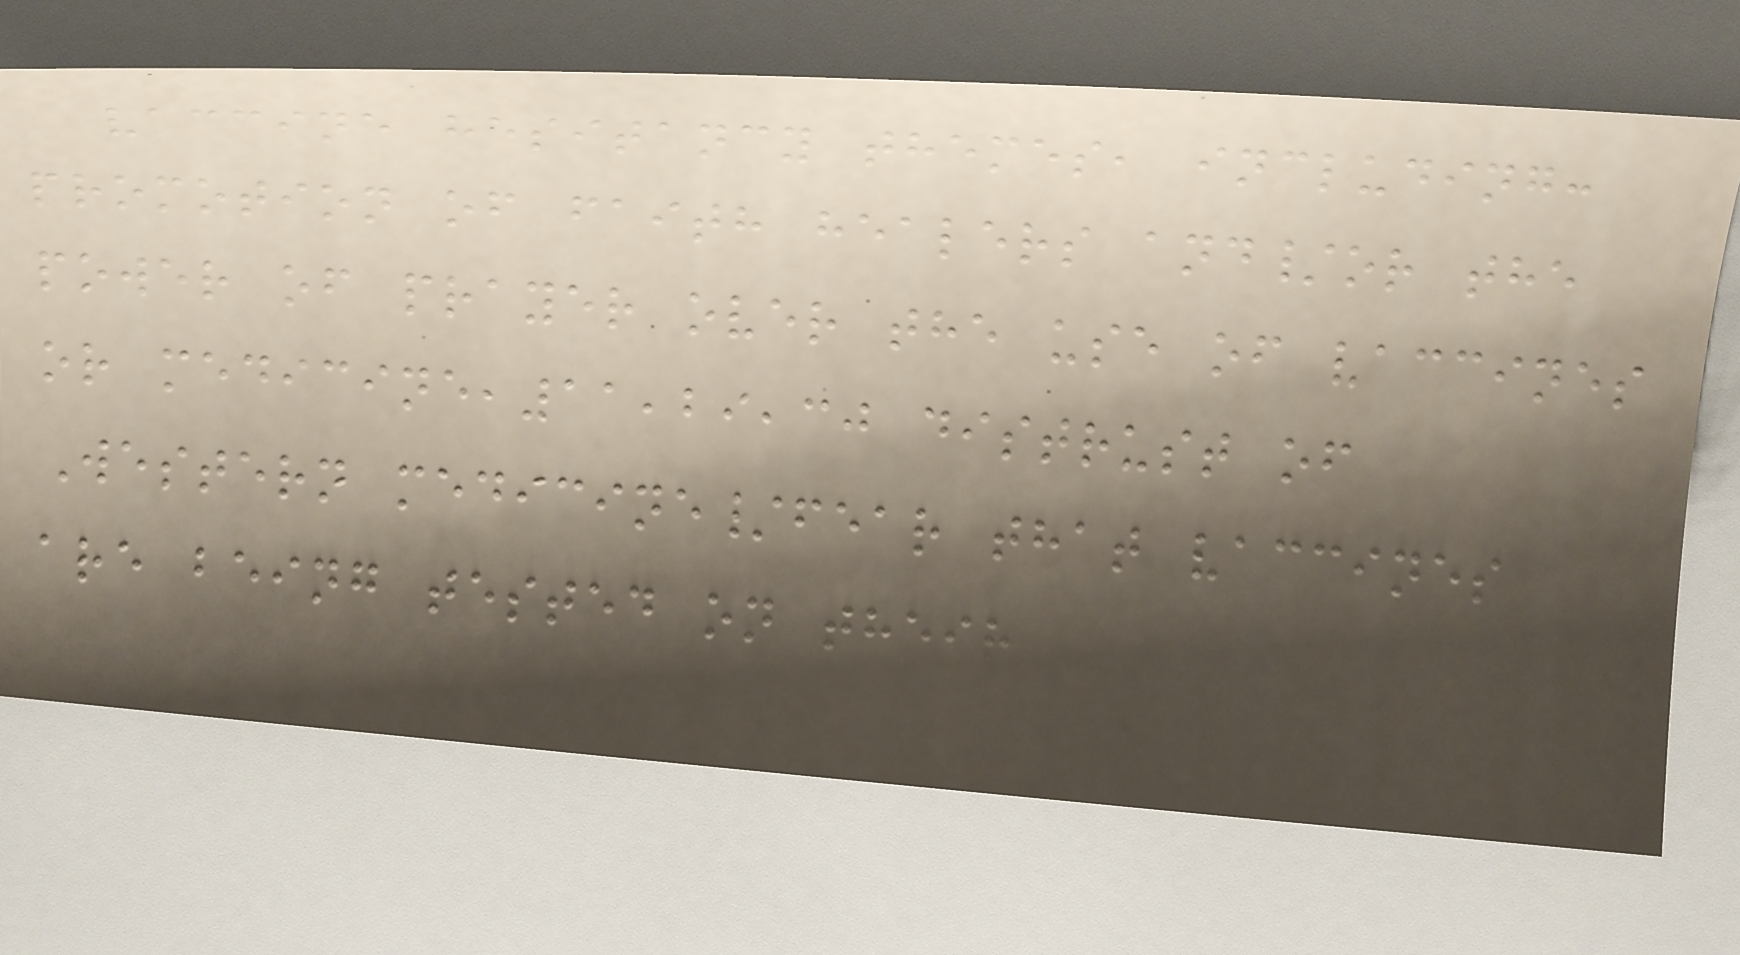vaccine hesitancy themes, including:
promotion of faith healers and/or the
power of prayer over the use of vaccines
or medicine,11,29,30 distrust of
Western medicine/fear that vaccines
are being tested on their
